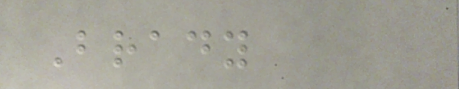Brady
